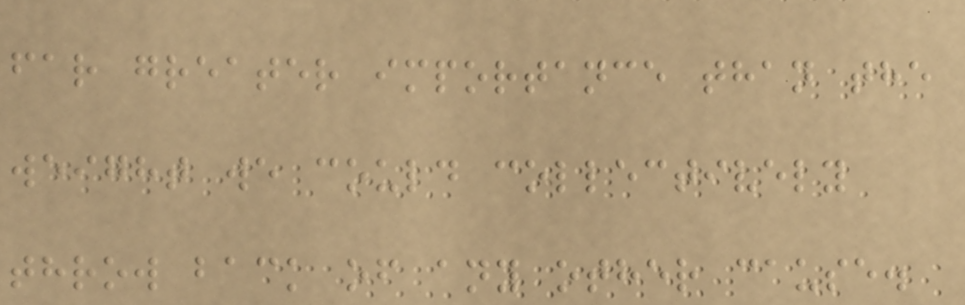far greater importance than the
weight we could collectively
throw back of any other cause.
